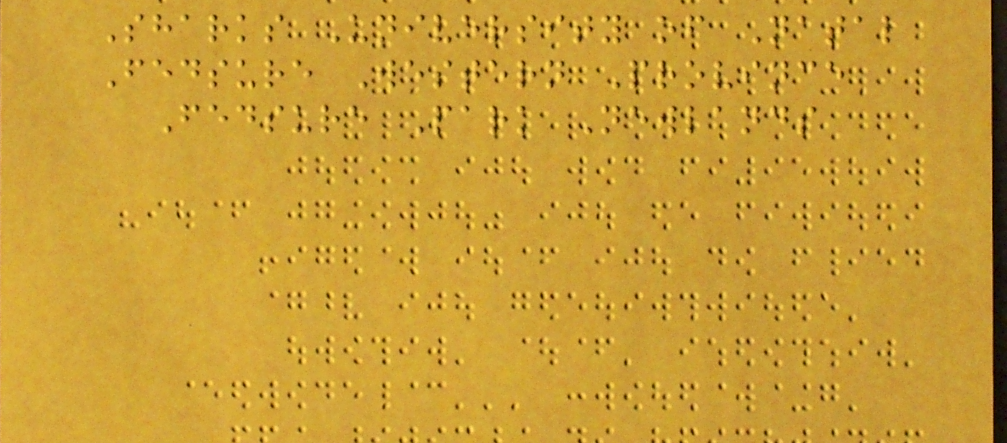Sharks University of Natal
Fedsure Western Province
Fedsure Park Newlands
